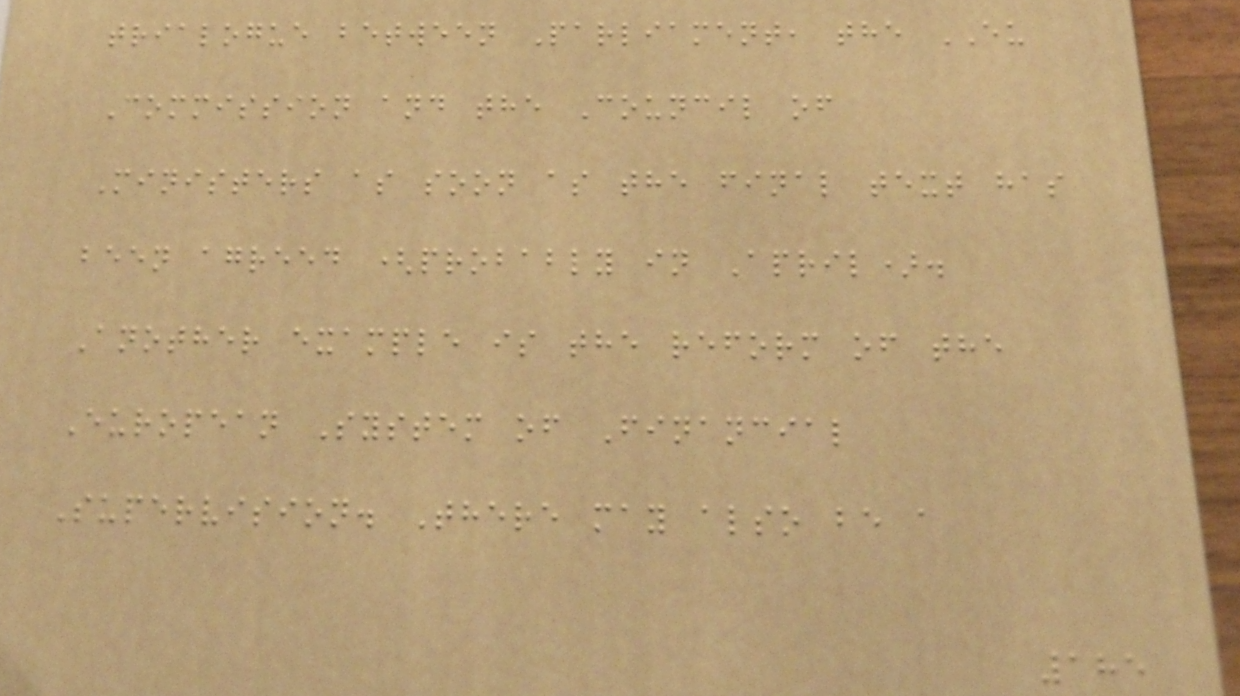trialogue between Parliament, the EU
Commission and the Council of
Ministers as soon as the final text has
been agreed (probably in April).
Another example is the reform of the
European System of Financial
Supervision. There may also be a
185
